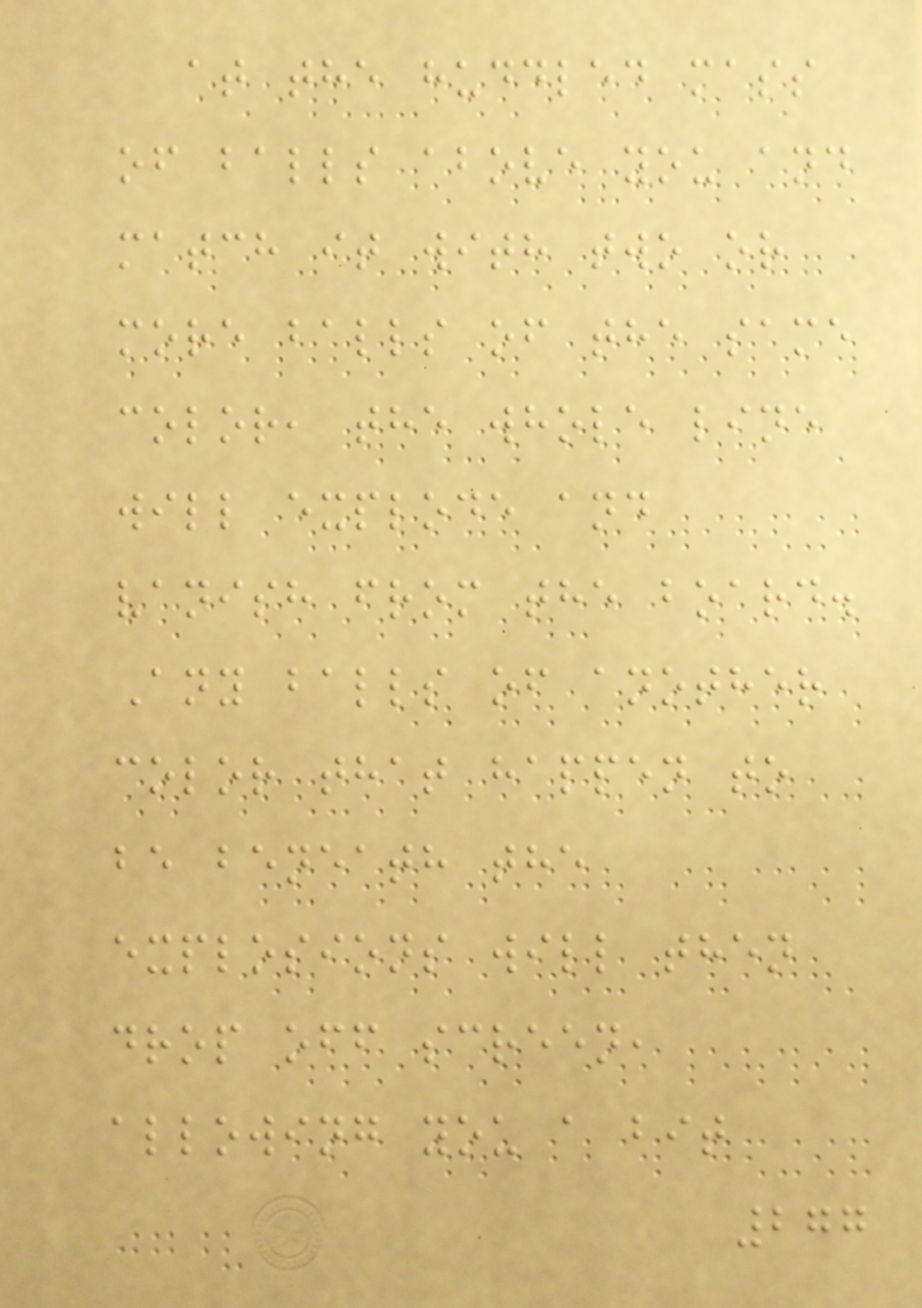at the huddled mass
of balls above you and
match it with two or
more balls of the same
color, the whole line
will explode and
vanish from the board.
Any balls of another
color that happen to
be beneath the
explosions will then
drop off screen,
allowing you a bit
277
